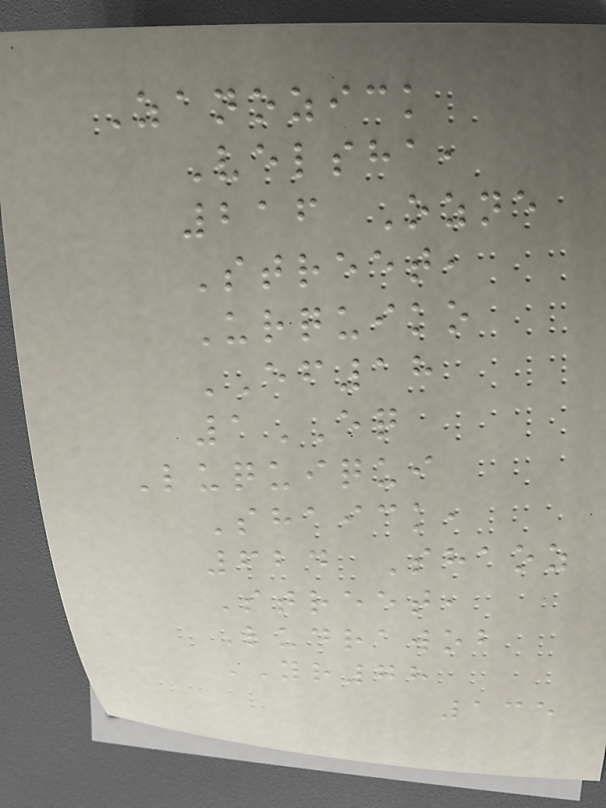Zanozick
Velsha,
216 Ozne
Street,
Urquiko
EF18
1EQ
Luquiqui
Shaick,
624 Shaoz
Street,
Ludrawob
YR78
135
